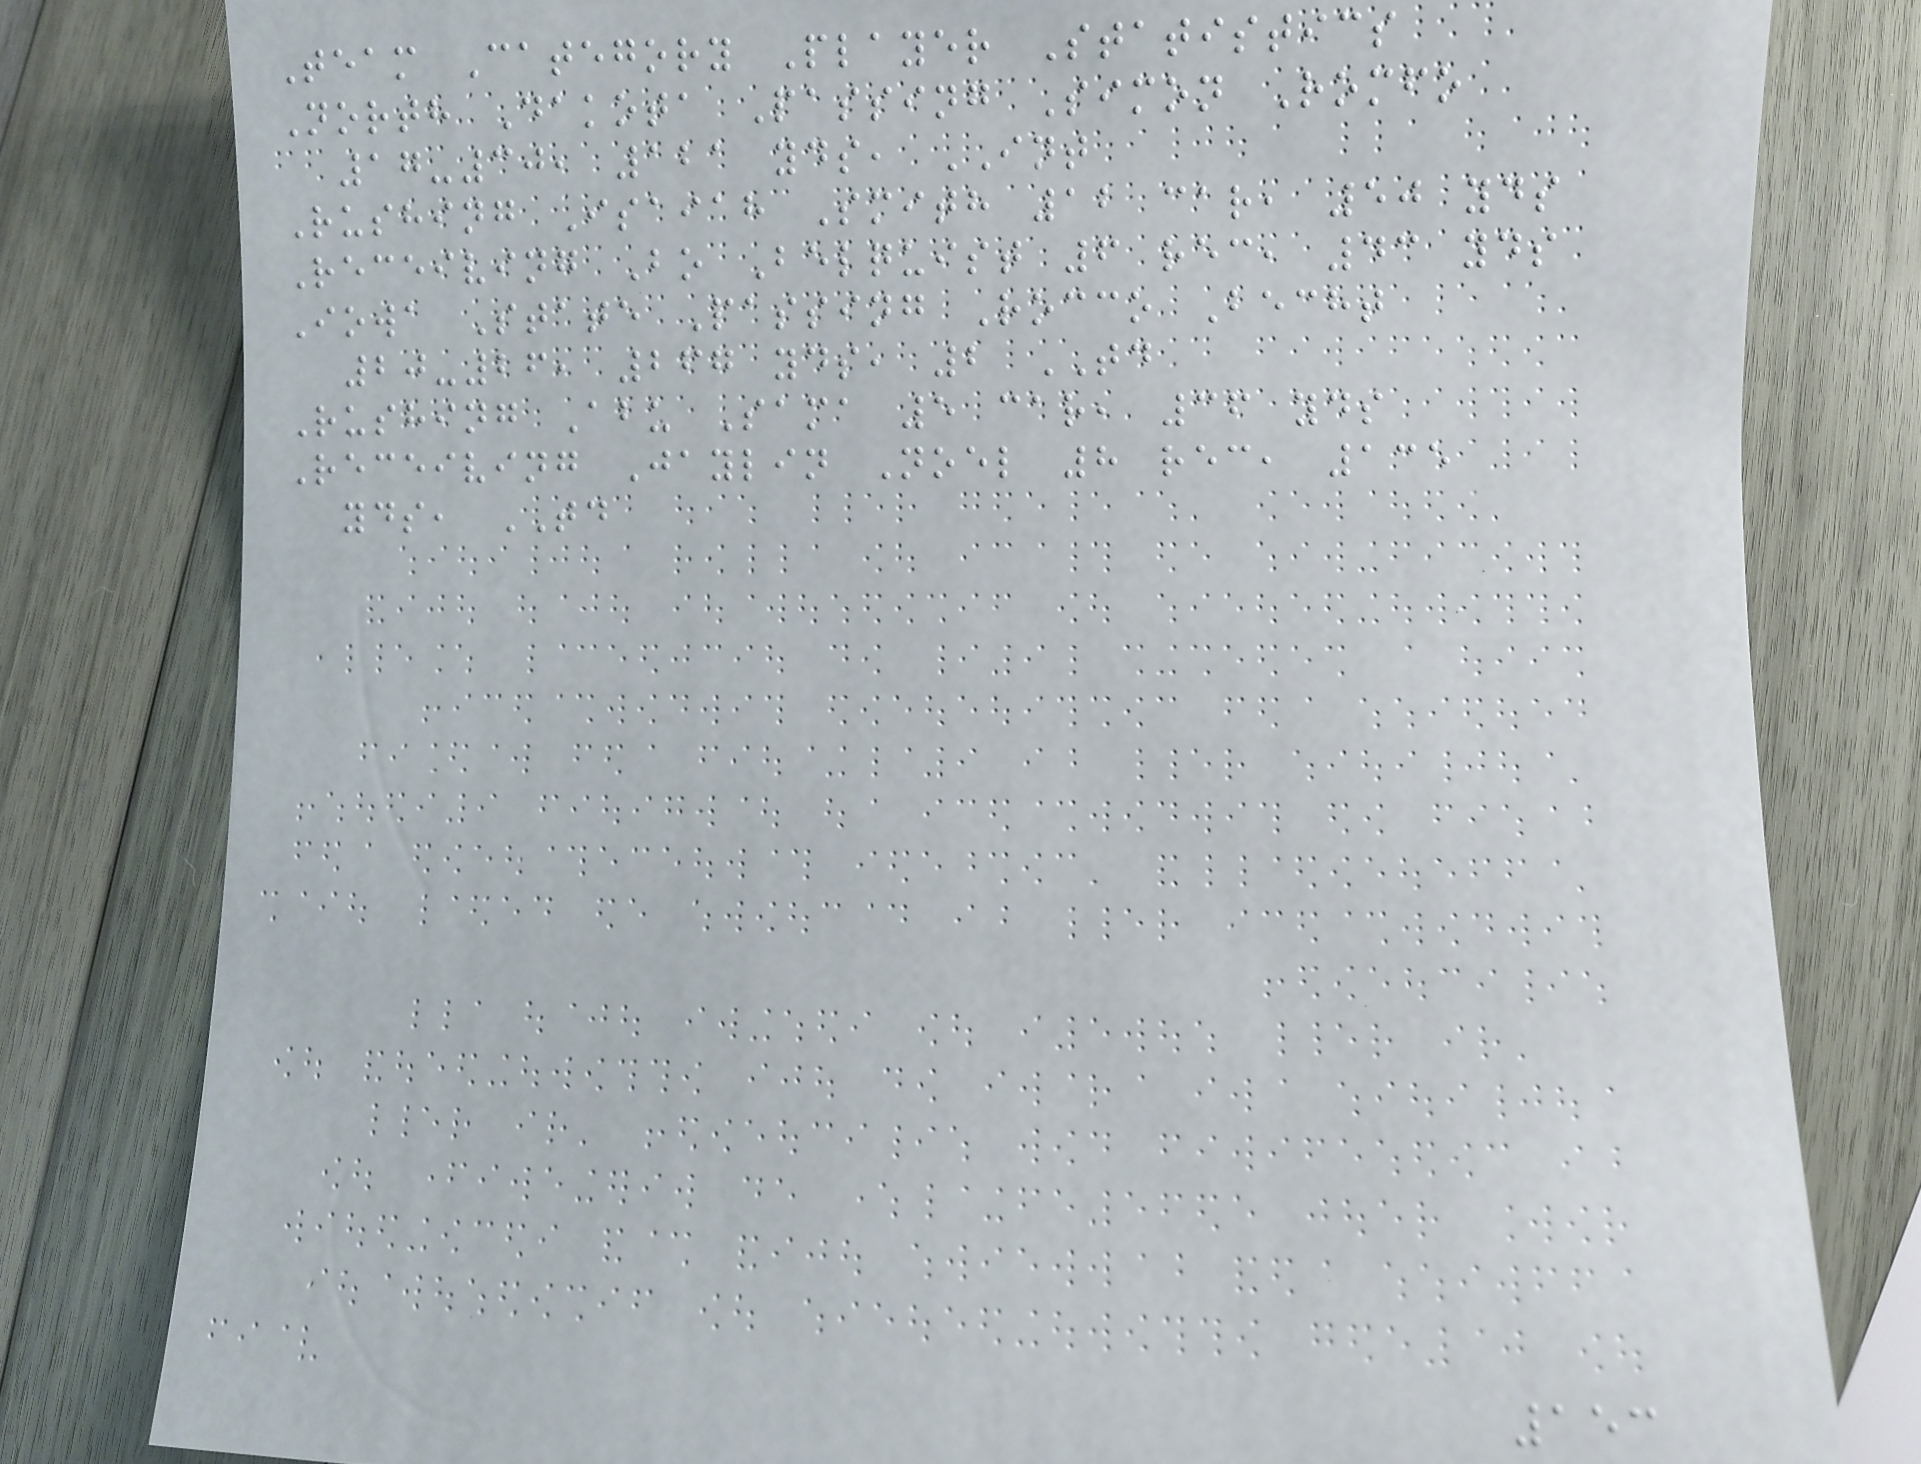Team Category Player Statistics
North Dakota Passing Simon Romfo
17-30, 121 yds, INT
Rushing Isaiah Smith 12 car, 50 yds
Receiving Bo Belquist 6 rec, 43 yds
Iowa State Passing Rocco Becht
20-26, 267 yds, 2 TD
Rushing Abu Sama 5 car, 36 yds
Receiving Jaylin Noel 8 rec, 135
yds, TD
153
